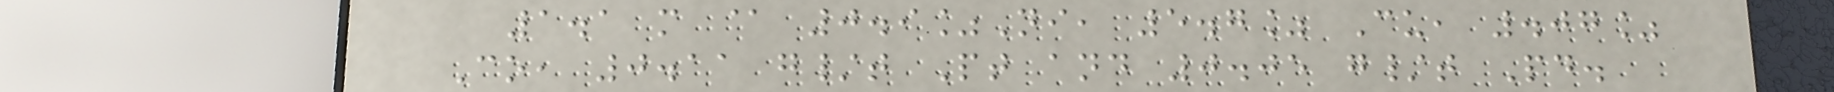1.1 m @ 0.9%Ni, 5.7% Cu, .07%
Co, 0.11 g/t Pt and 0.05 g/t Pd.
